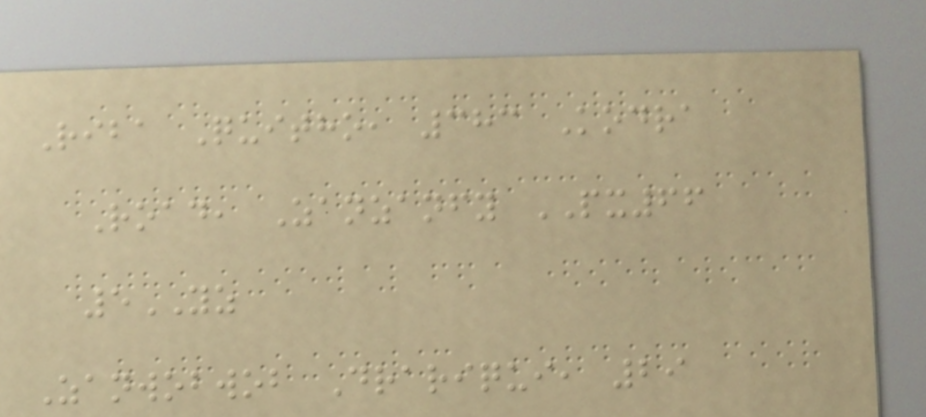Riba Quitho, 383 Kodra
Road, Zanzanfy PX66
5YZ
Zanwobwob Drariqui, 29
